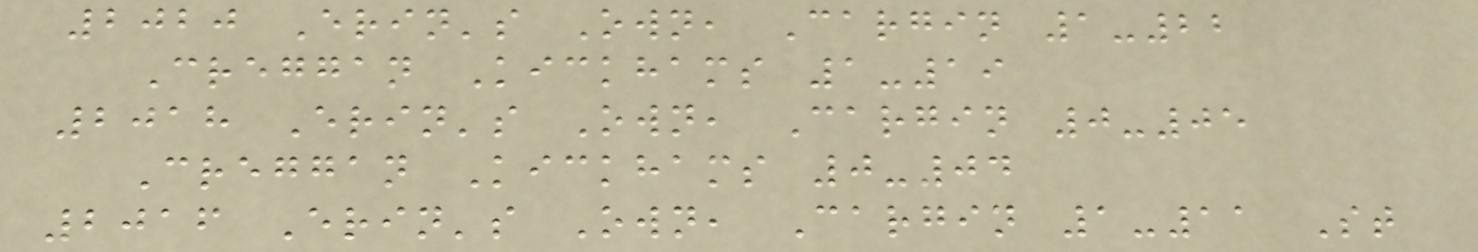2020 Erin's Own, Cargin 1-22
Creggan Kickhams 1-19
2018 Erin's Own, Cargin 0-05
Creggan Kickhams 0-04
2016 Erin's Own, Cargin 1-11 St
